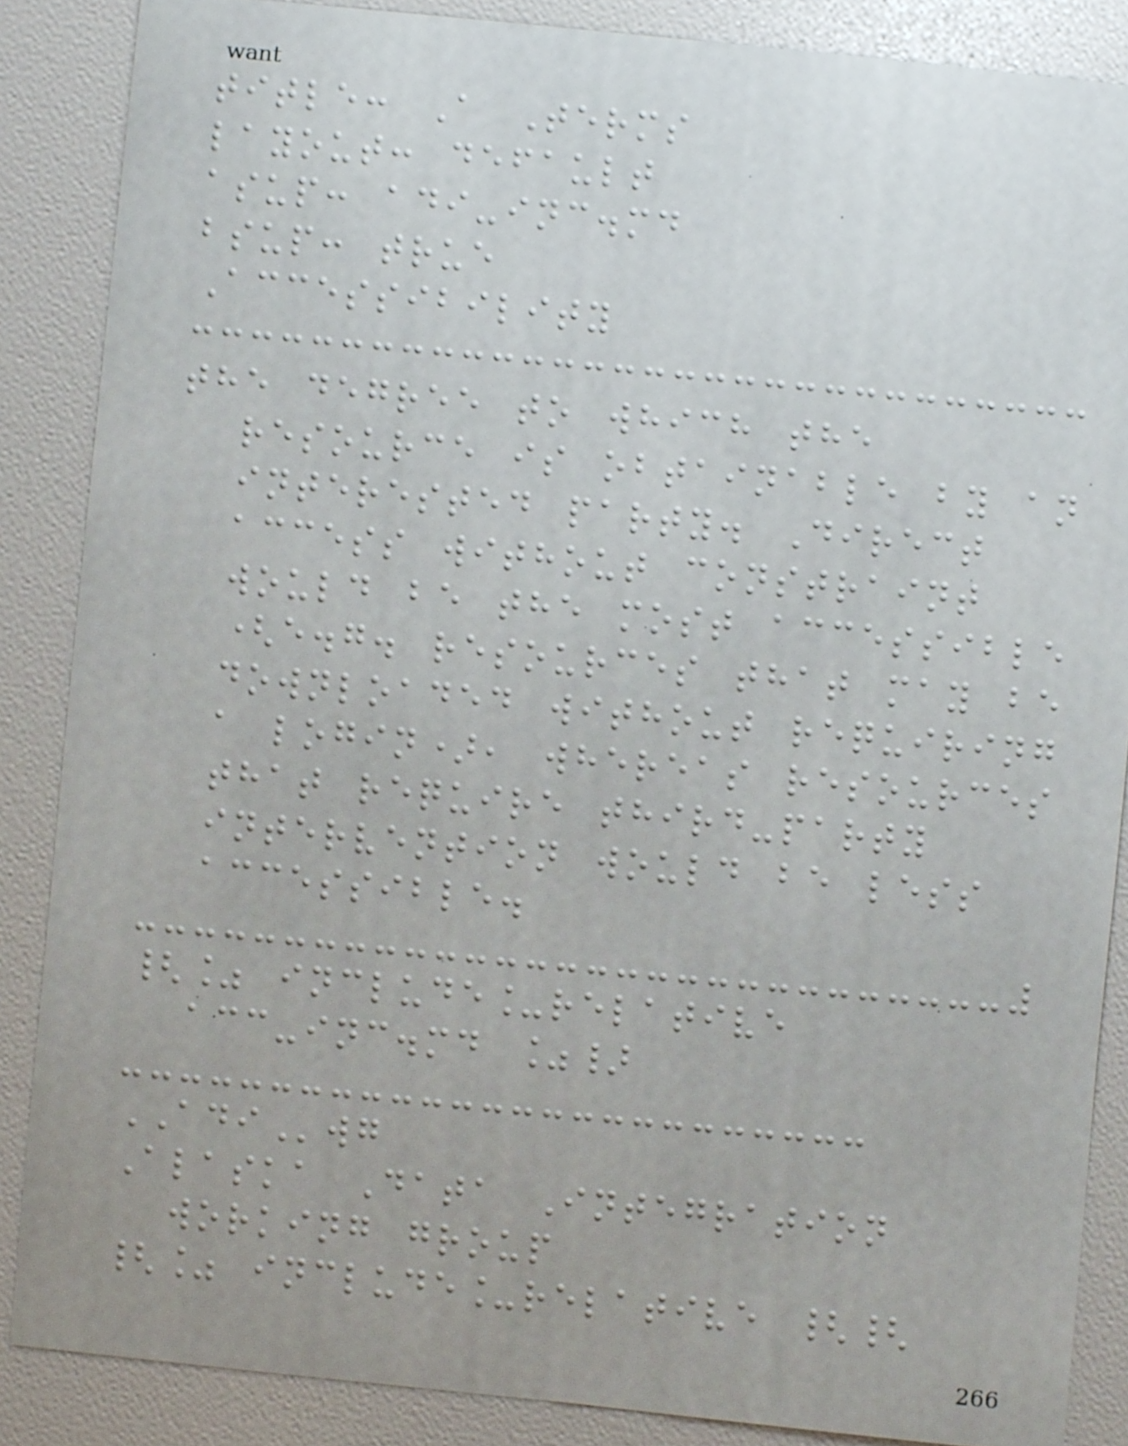title: A Terms
layout: default
asup: adi-inc.md
bsup: true
Accessibility
the degree to which the
resource is obtainable by an
interested party. Direct
access without constraint
would be the most accessible
(e.g. resources that may be
downloaded without requiring
a login), whereas resources
that require third-party
intervention would be less
accessible.
{% include_relative
acc-inc.md %}
ADIwg
Alaska Data Integration
working group
{% include_relative {{
